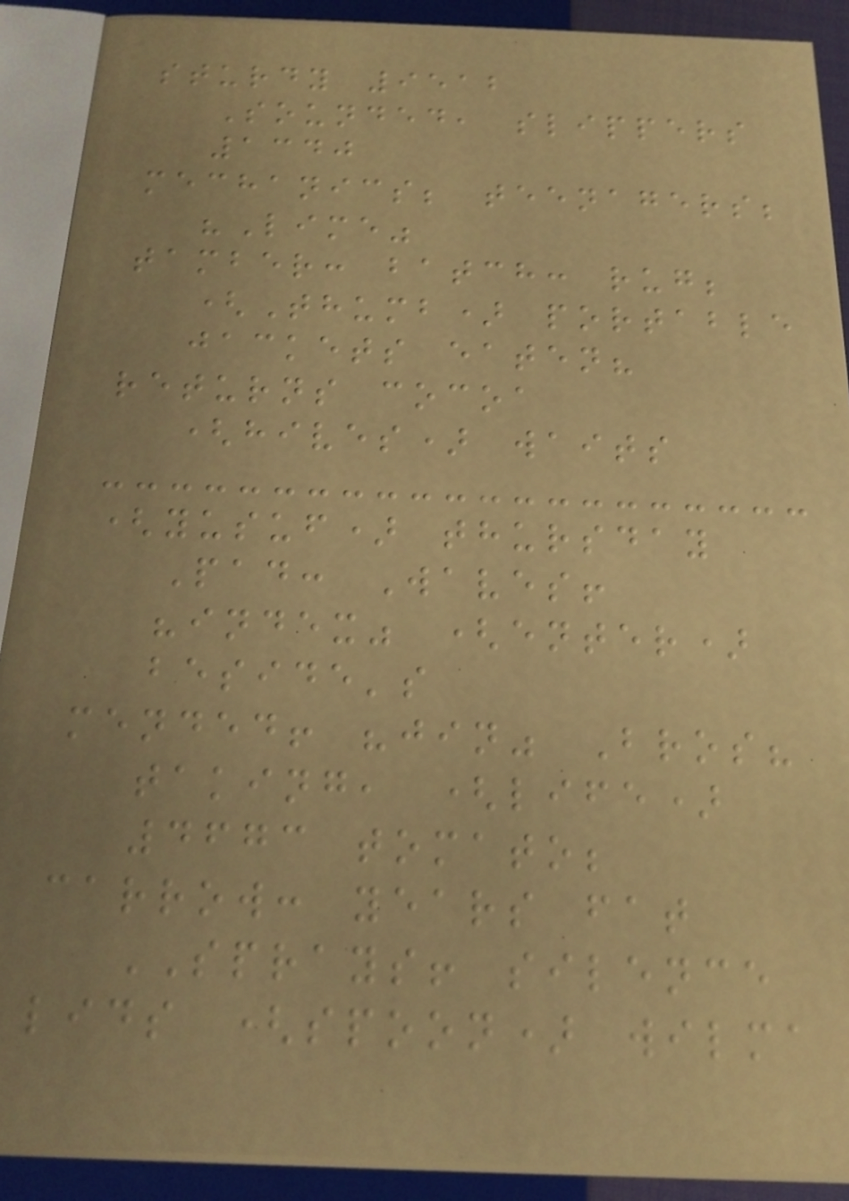sturdy 9512
Sounded, slippers
1340
mechanics; teenagers;
"Lime"
tamber: batch: rug;
(Thumb) portable
jackets eaten?
returns cocoa
(hives) waits
(yusuf) thursday
Pad: Waves!
"index" (enter)
beside's
mended! "jin" Bros?
taking, (life)
4673 tomato;
carrow: years fat
SPRAYS! silence
lids (spoon) wilma
